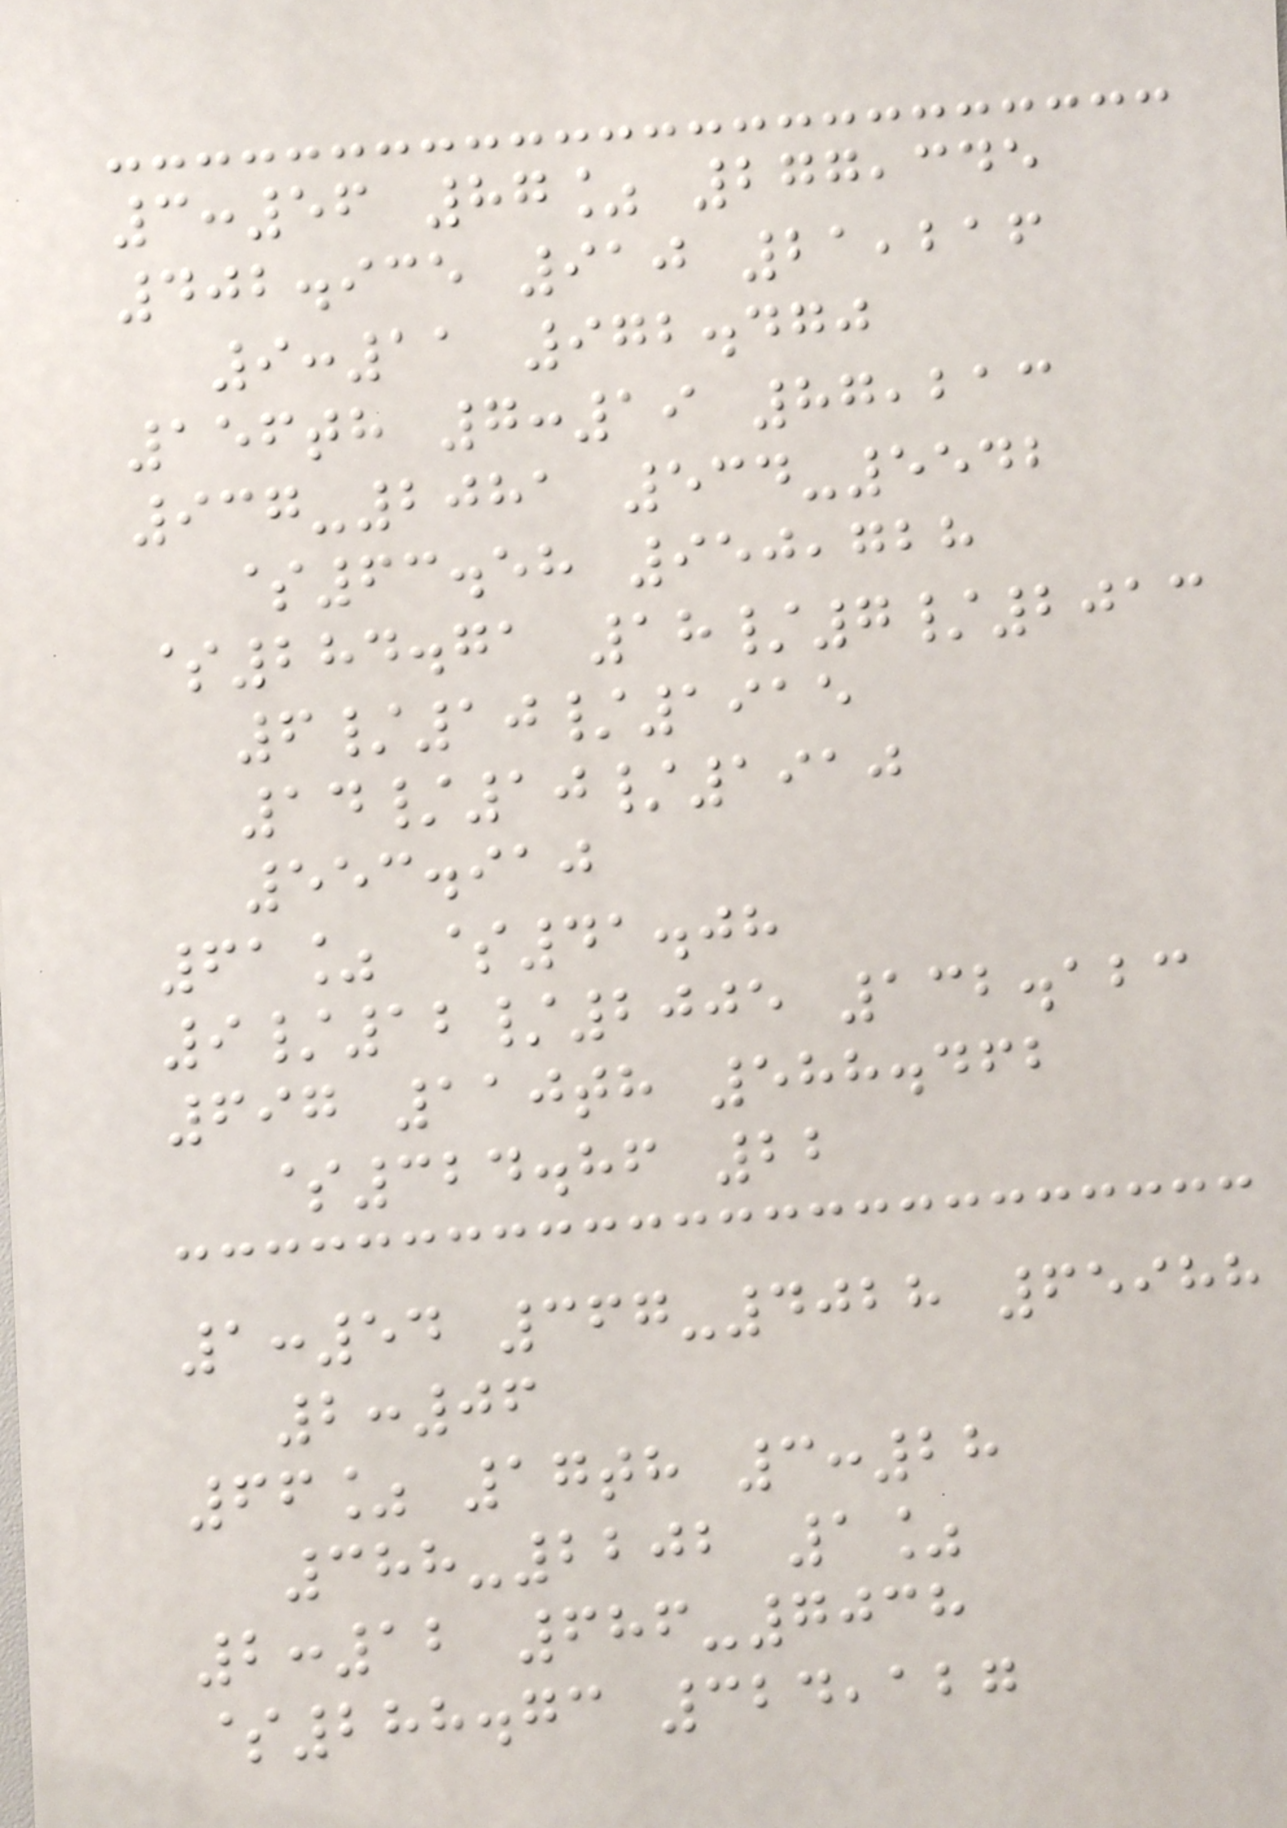3:56 87% 277,345
402.935 910 21,216
9:11 972.470
156th 7:19 87,213
937-2081 534-5542
$63.58 950,728
$284.71 18/7/2013
6/10/1915
14/10/1910
553.910
61% $41.08
9/12/2005 132.123
697 110th 588.462
$324.86 22
1:54 367-4028 65988
2:06
66% 17th 3:28
388-2202 1%
2:12 686-7038
$288.73 324,127
